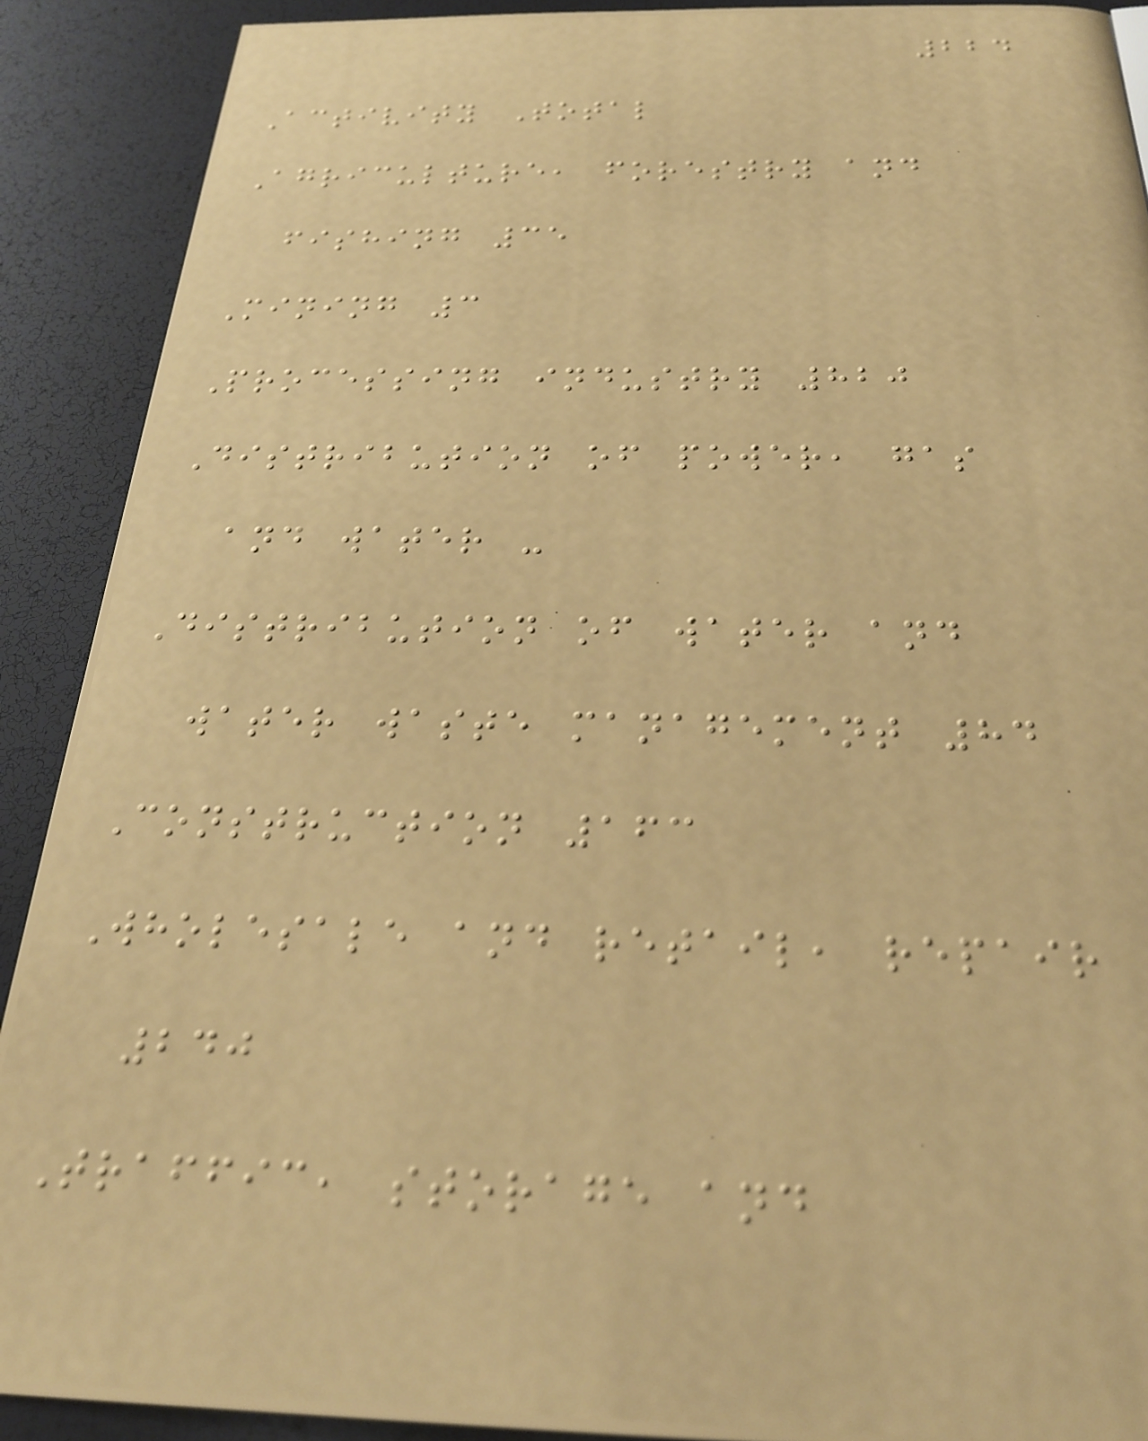224
Activity Total
Agriculture, forestry and
fishing 35
Mining 3
Processing industry 820
Distribution of power, gas
and water -
Distribution of water and
water waste management 84
Construction 163
Wholesale and retail, repair
240
Traffic, storage and
